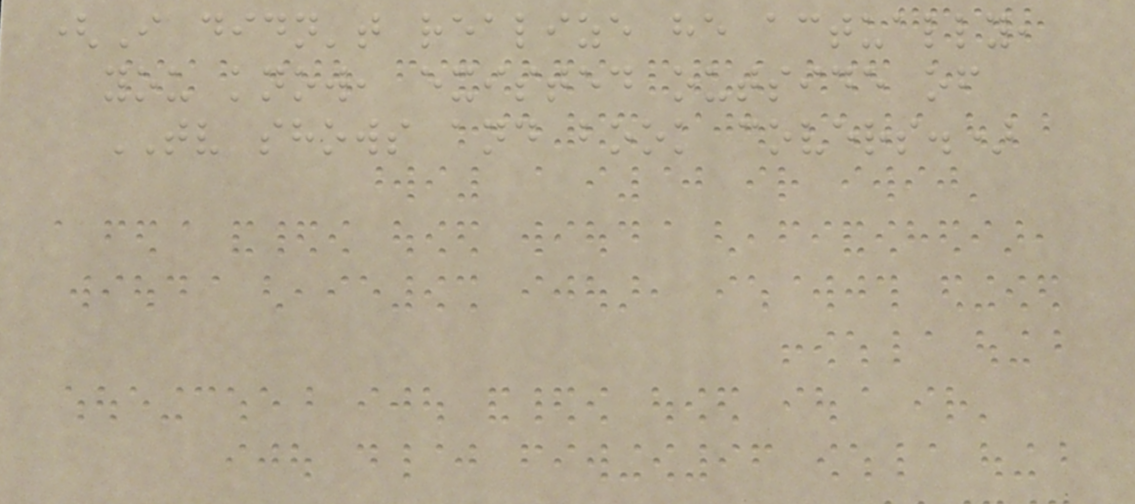(I didn't realize he actually,
you know, existed outside of
TV shows and book covers.)
